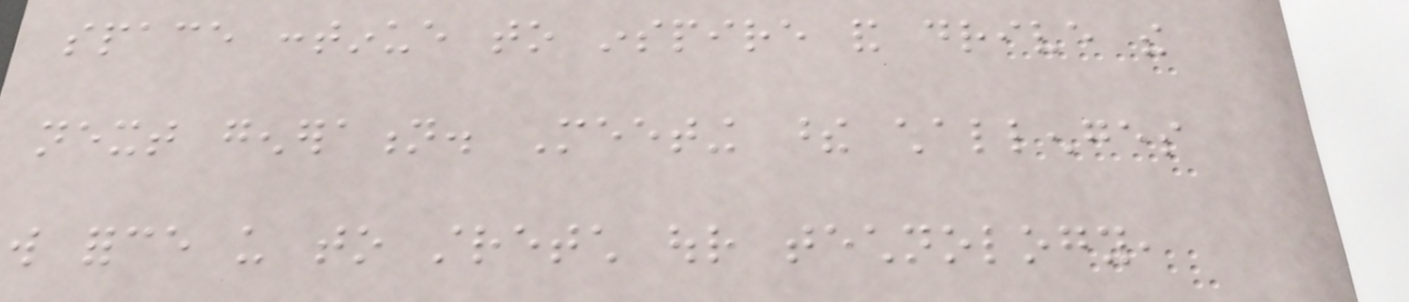space continue to inspire and drive the
next generation. Meeting these challenges
will force us to stretch our technology,
